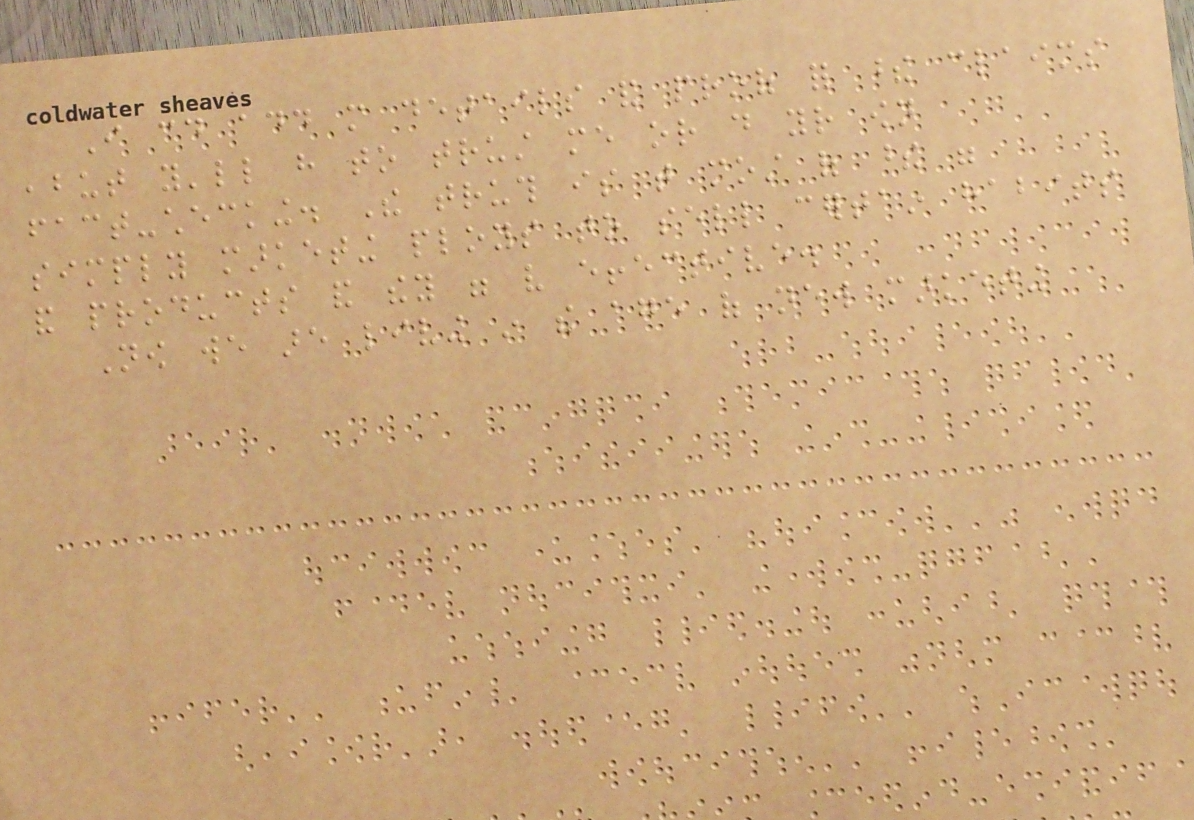I could add more details and proof for these claims
,but you'll have to trust me or do your own
fact-checking. The truth is that most of these were
simply marketing ploys to sell certain habits
and products and they were very effective.
Now we are living in the age of new marketing
